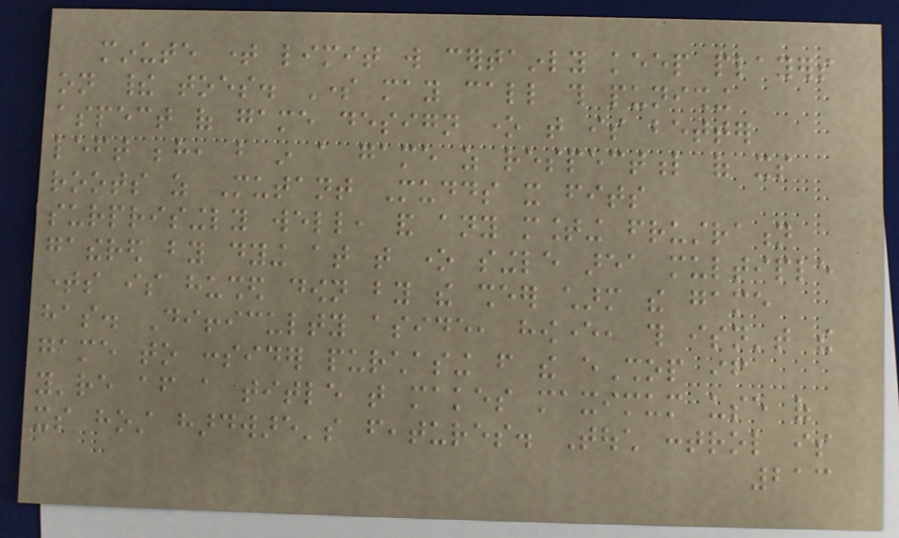minute time limit will certainly keep players
on their toes. Some may call this punishing
aspect of game design one that is better
left behind, but in a game as respectful of its
roots as Mutant Mudds it fits
surprisingly well, and any mounting frustration
gathered by dying at that one single area multiple
times is hushed down by the sheer charm the game
has. Difficulty aside, however, this isn't the
game to consider purchasing from the eShop if
you're after a title that makes maximum use of
its host hardware's features. Touch control is
213
